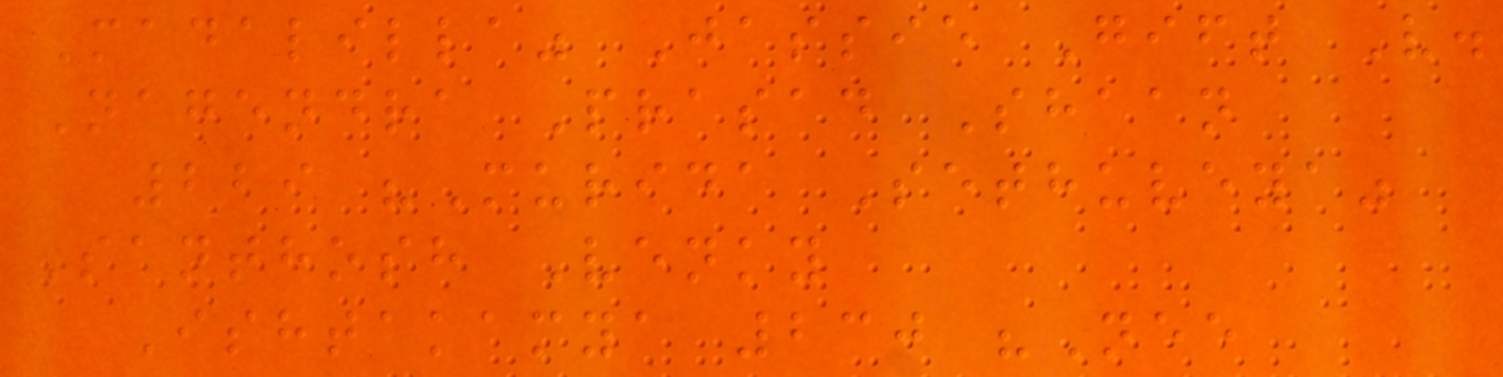Madalilla" Jassie Gift V.
Nagendra Prasad Shaan
229 "Murida Sethuveya"
Santhosh Venky
Ishtakamya 230 "Nee
